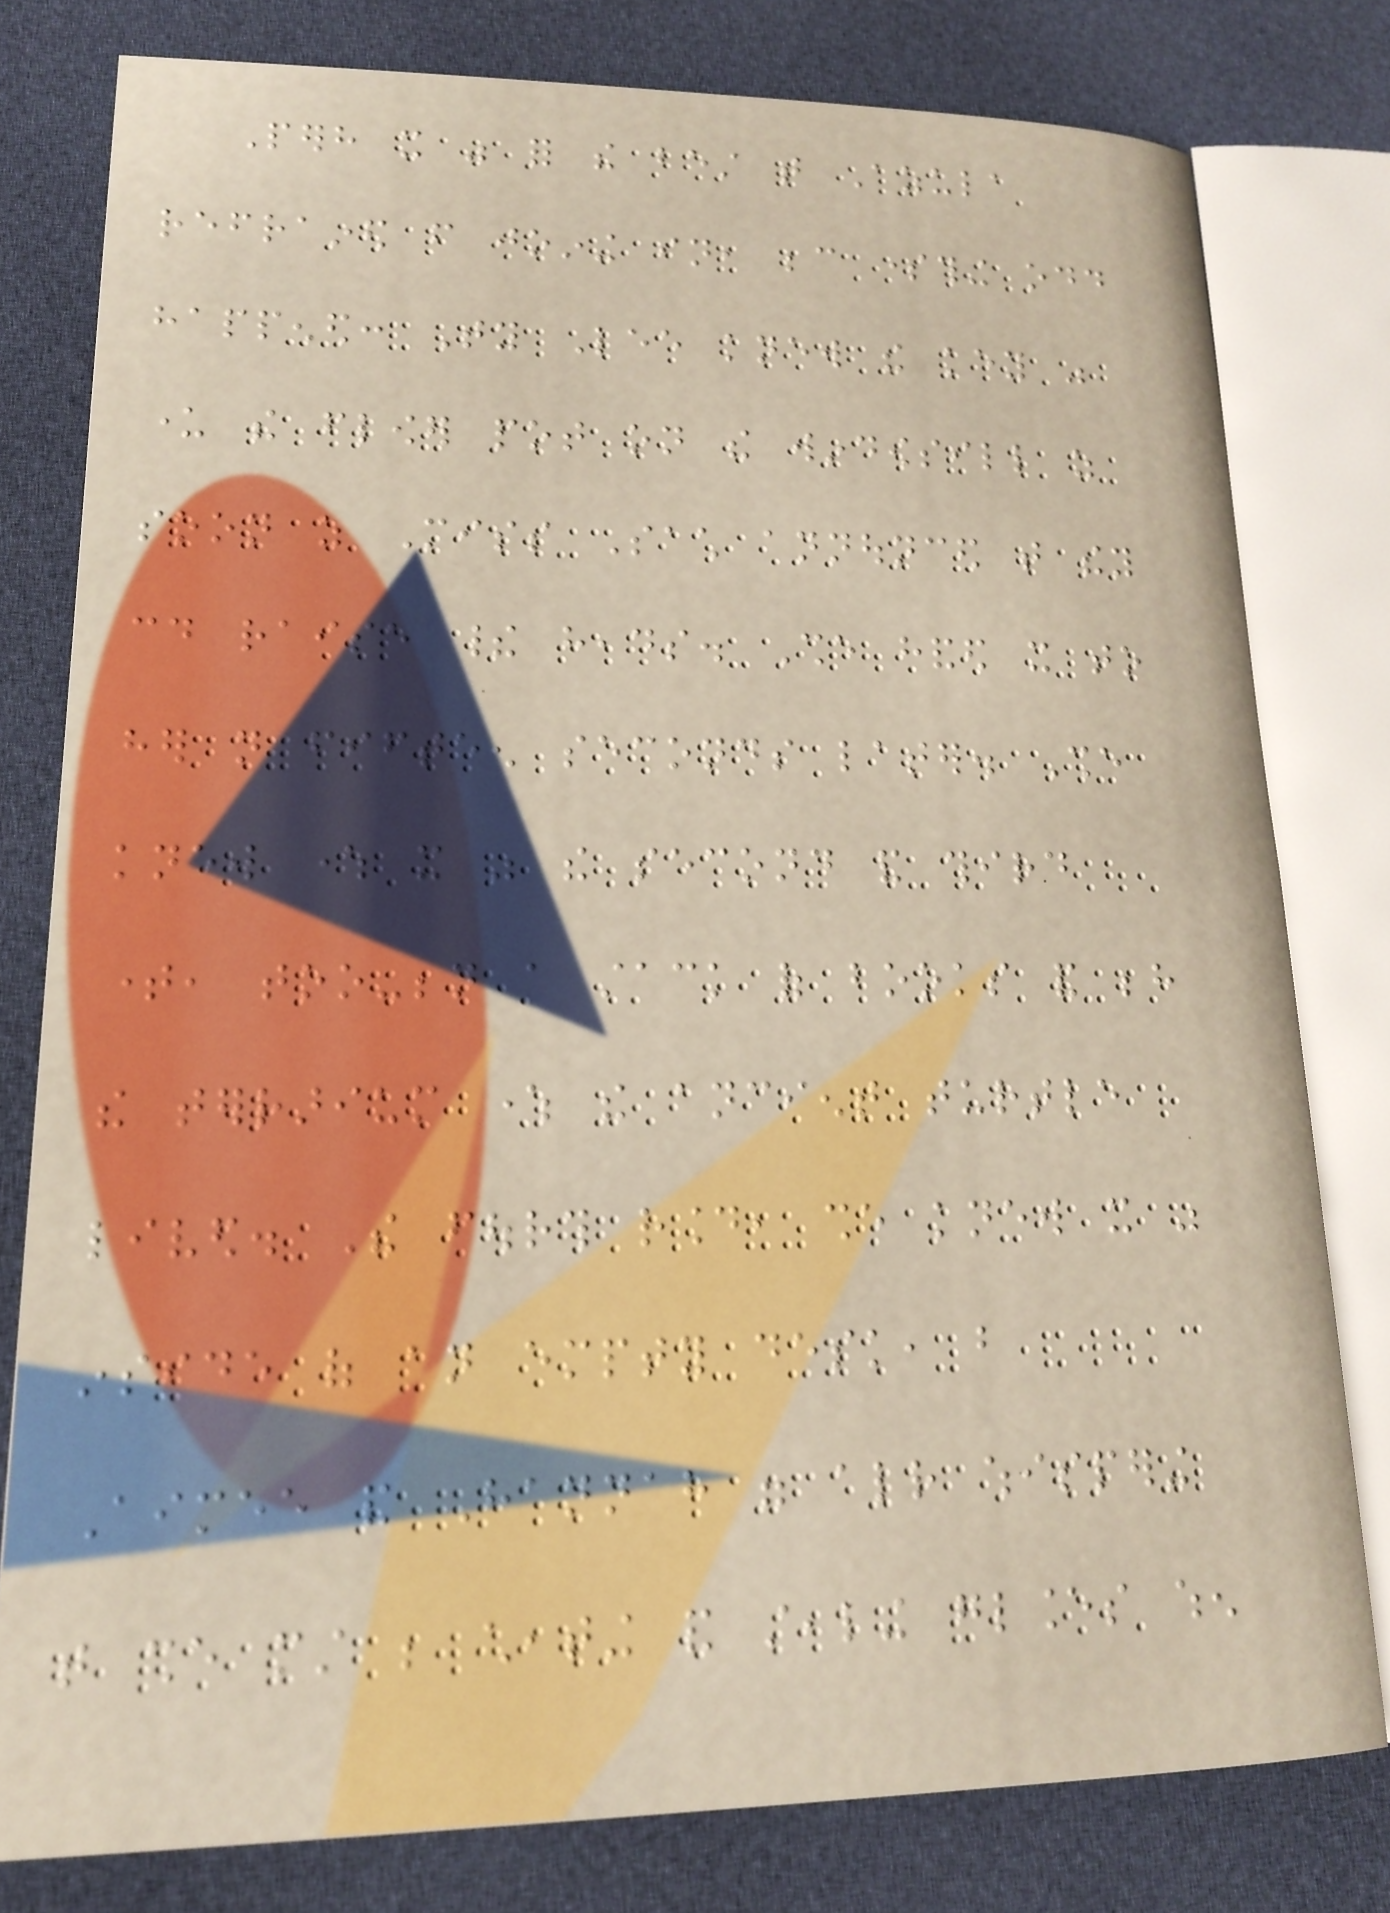Perhaps it was for the best that Azula
refrained from joining in, because something odd
happened: Ty Lee knew the key was
under the flower pot on the windowsill as
soon as Miss Sach announced that they
could raise their heads. She handed it to
her not fifteen seconds later. She
knew where it was the second and third
time, too-beneath a stack of books and behind
the terrarium where the ancient turtle
lived. The fourth round, she knew it was
inside of an empty desk, but
Aimee and Hannah were already whispering
that she must be cheating and stealing glances when
